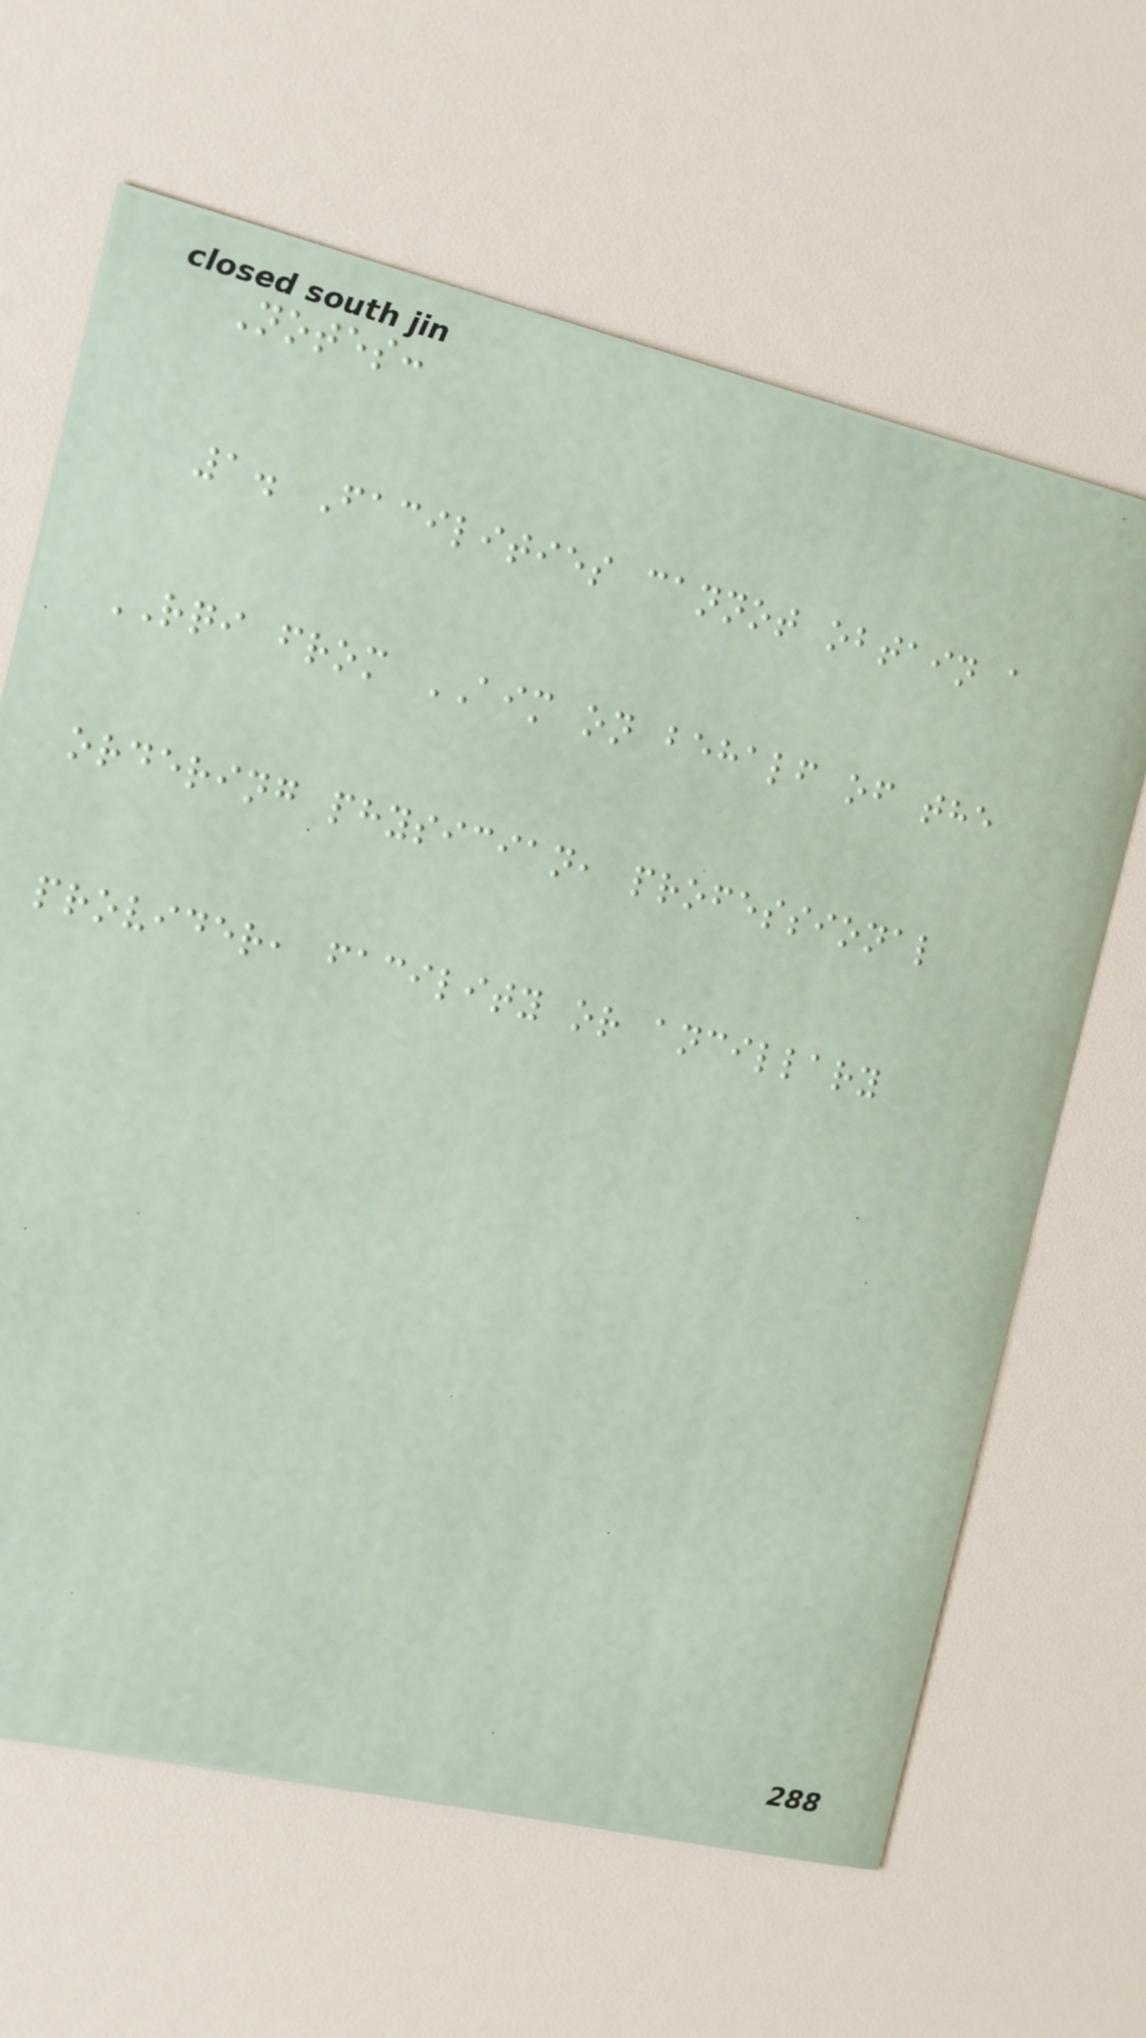Notes:
1. Facilities cannot obtain a
RQI from AIM on behalf of the
ordering physician, professional
provider, facility or ancillary
